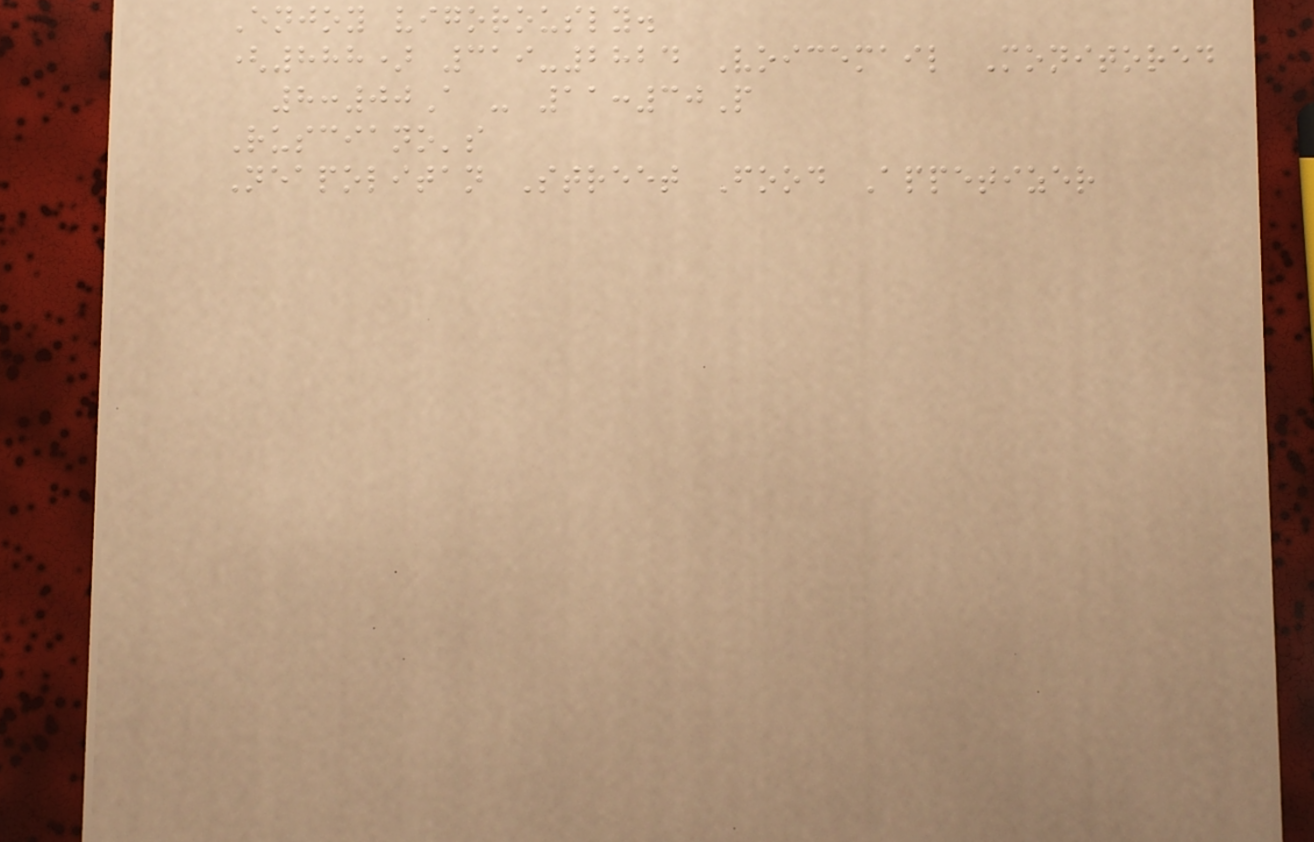Enjoy vigorously.
(888) 319-2824 Voicemail Monitored
8:00A - 11:30P
Rusciano's
Neapolitan Street Food Appetizer
